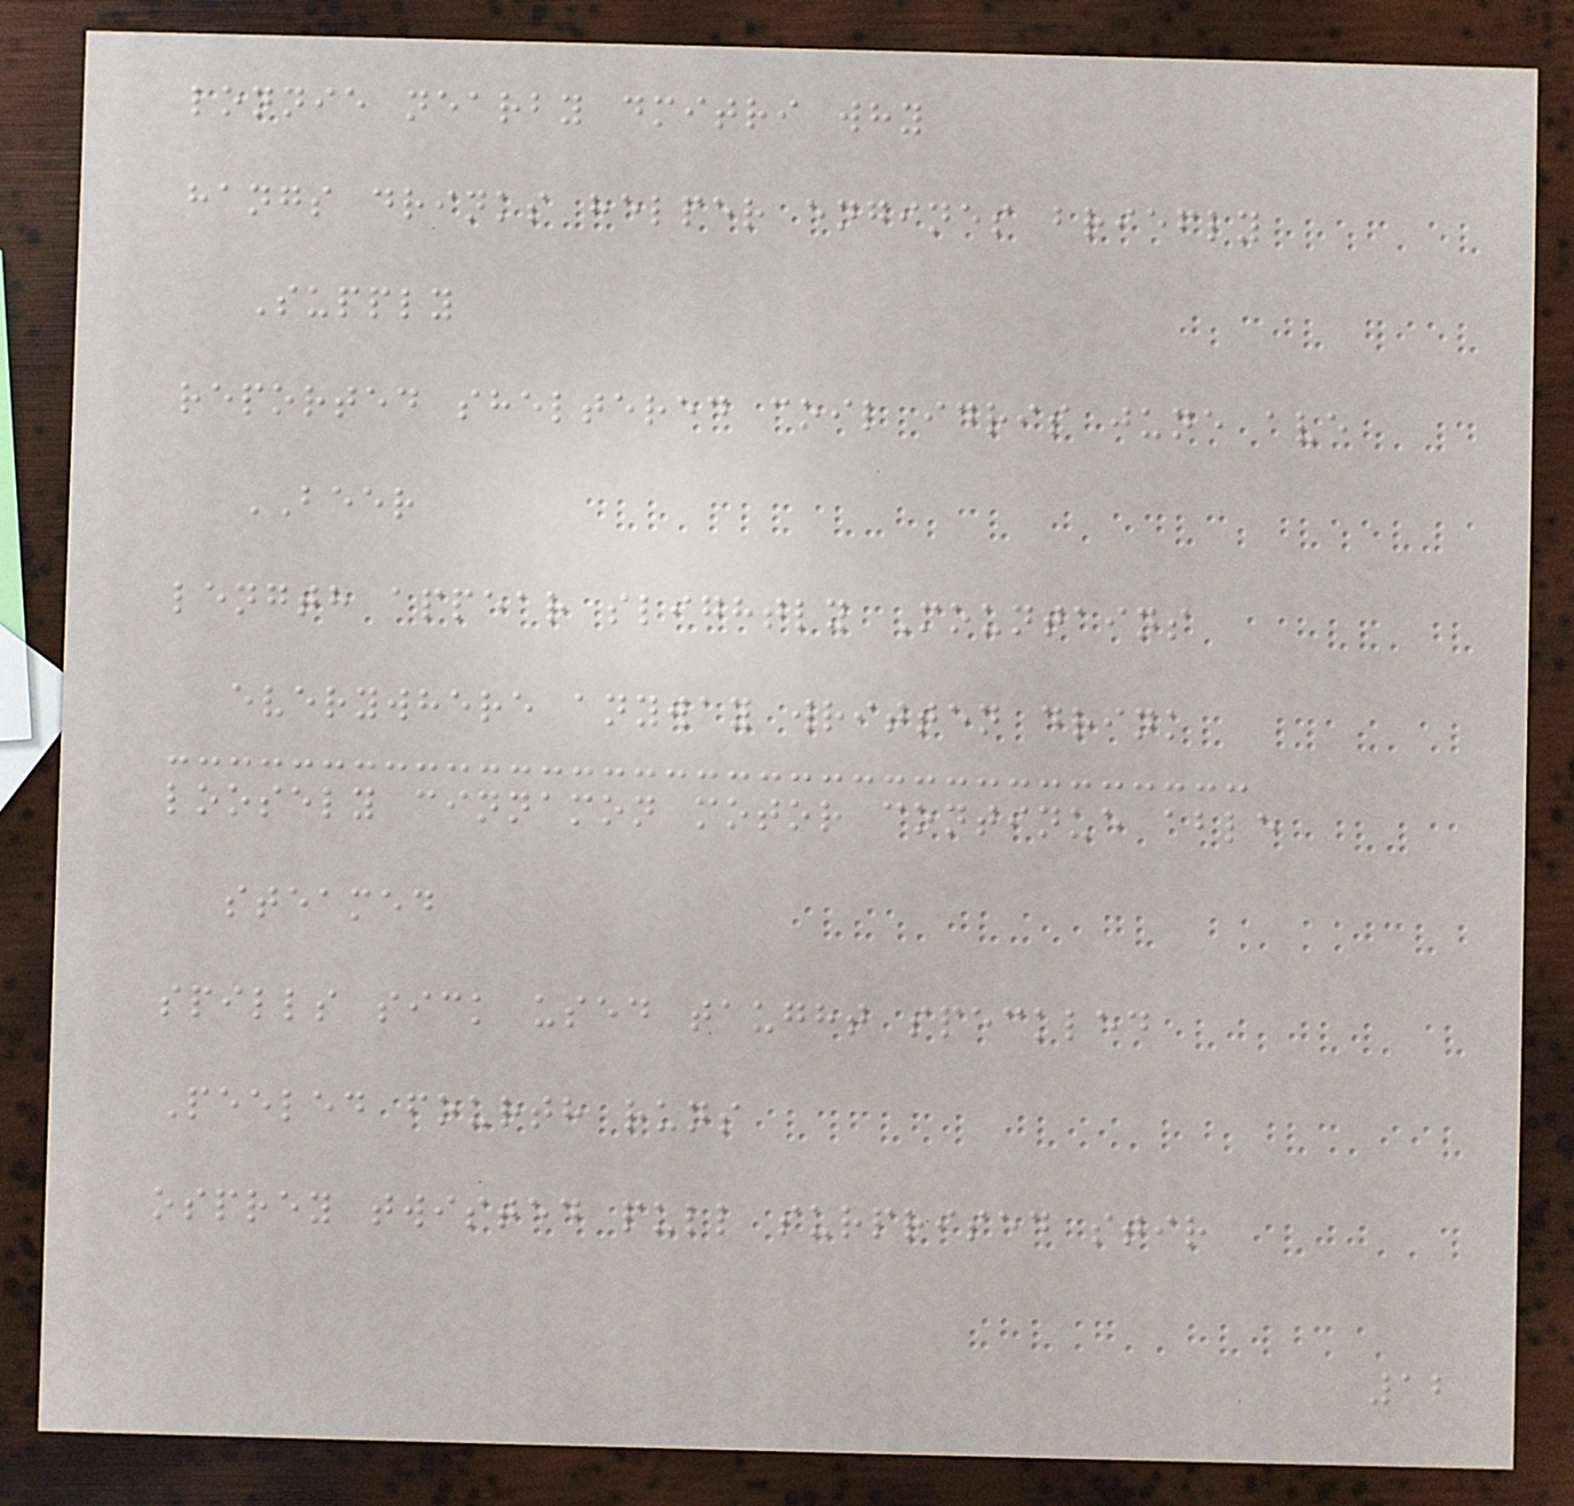lonnie nearby dmitri why
hangs drinks helper engines briefly
Supply
reported sheltered coil idris june ave
BEER
length appear slightly Mountains
everywhere anyway written drink
loosely cinnamon motor continue able
steamed
spills sick used taught speckled
Peeled fourth runs
osprey twisted pull surprised stir
12
